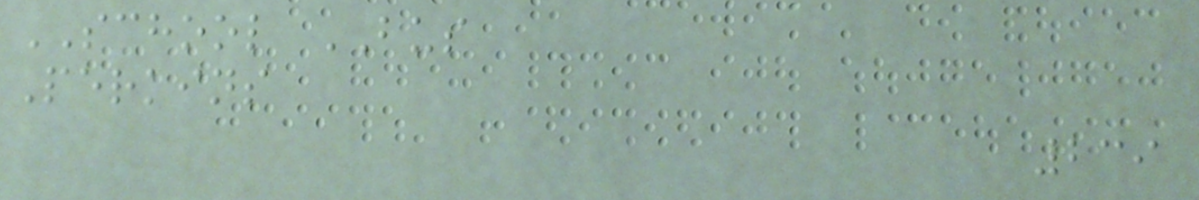SCHOOL BUS
Perkins
239
